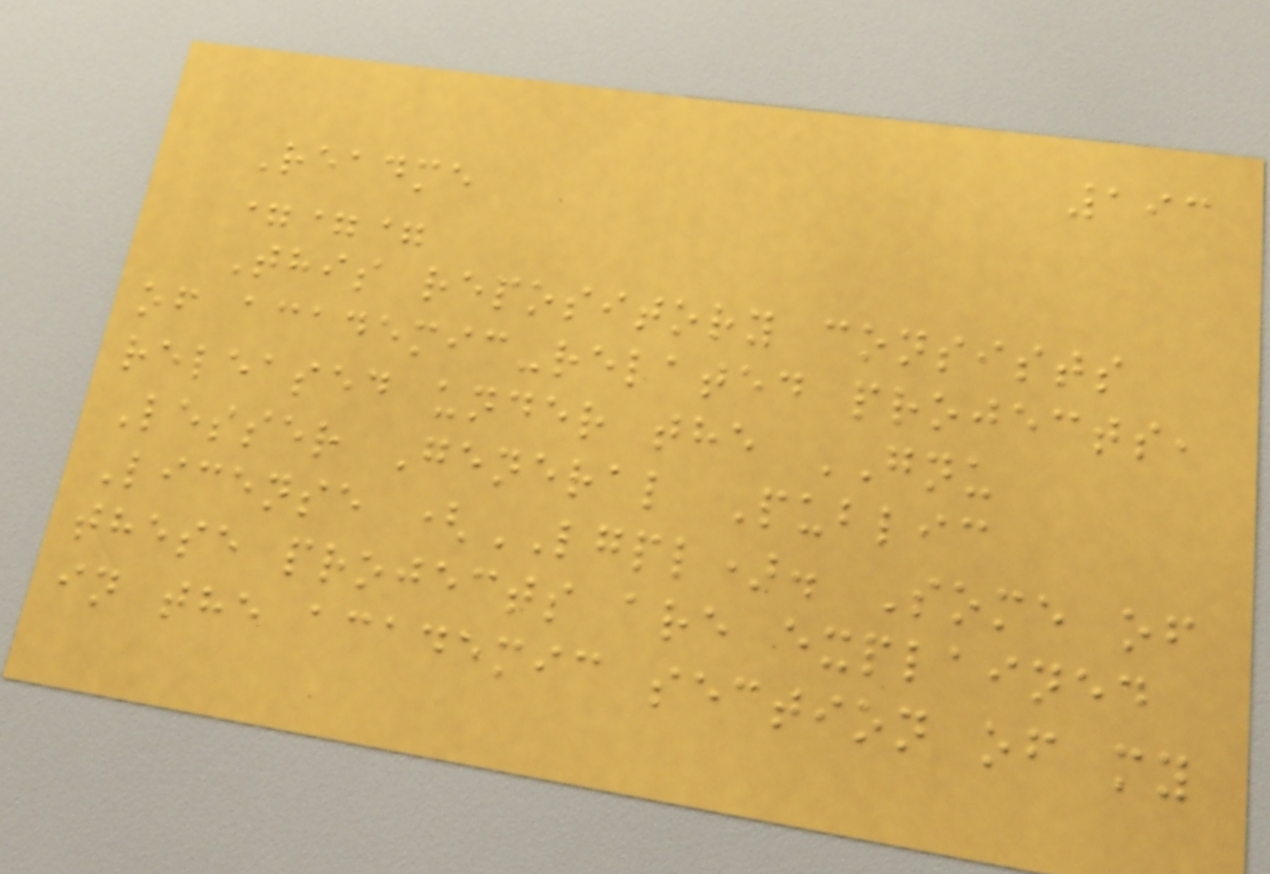193
Readme
===
This repository consists
of academic-related projects,
released under the GNU
Lesser General Public
License (LGPL). Some of
these projects are explained
in the academic section of my
